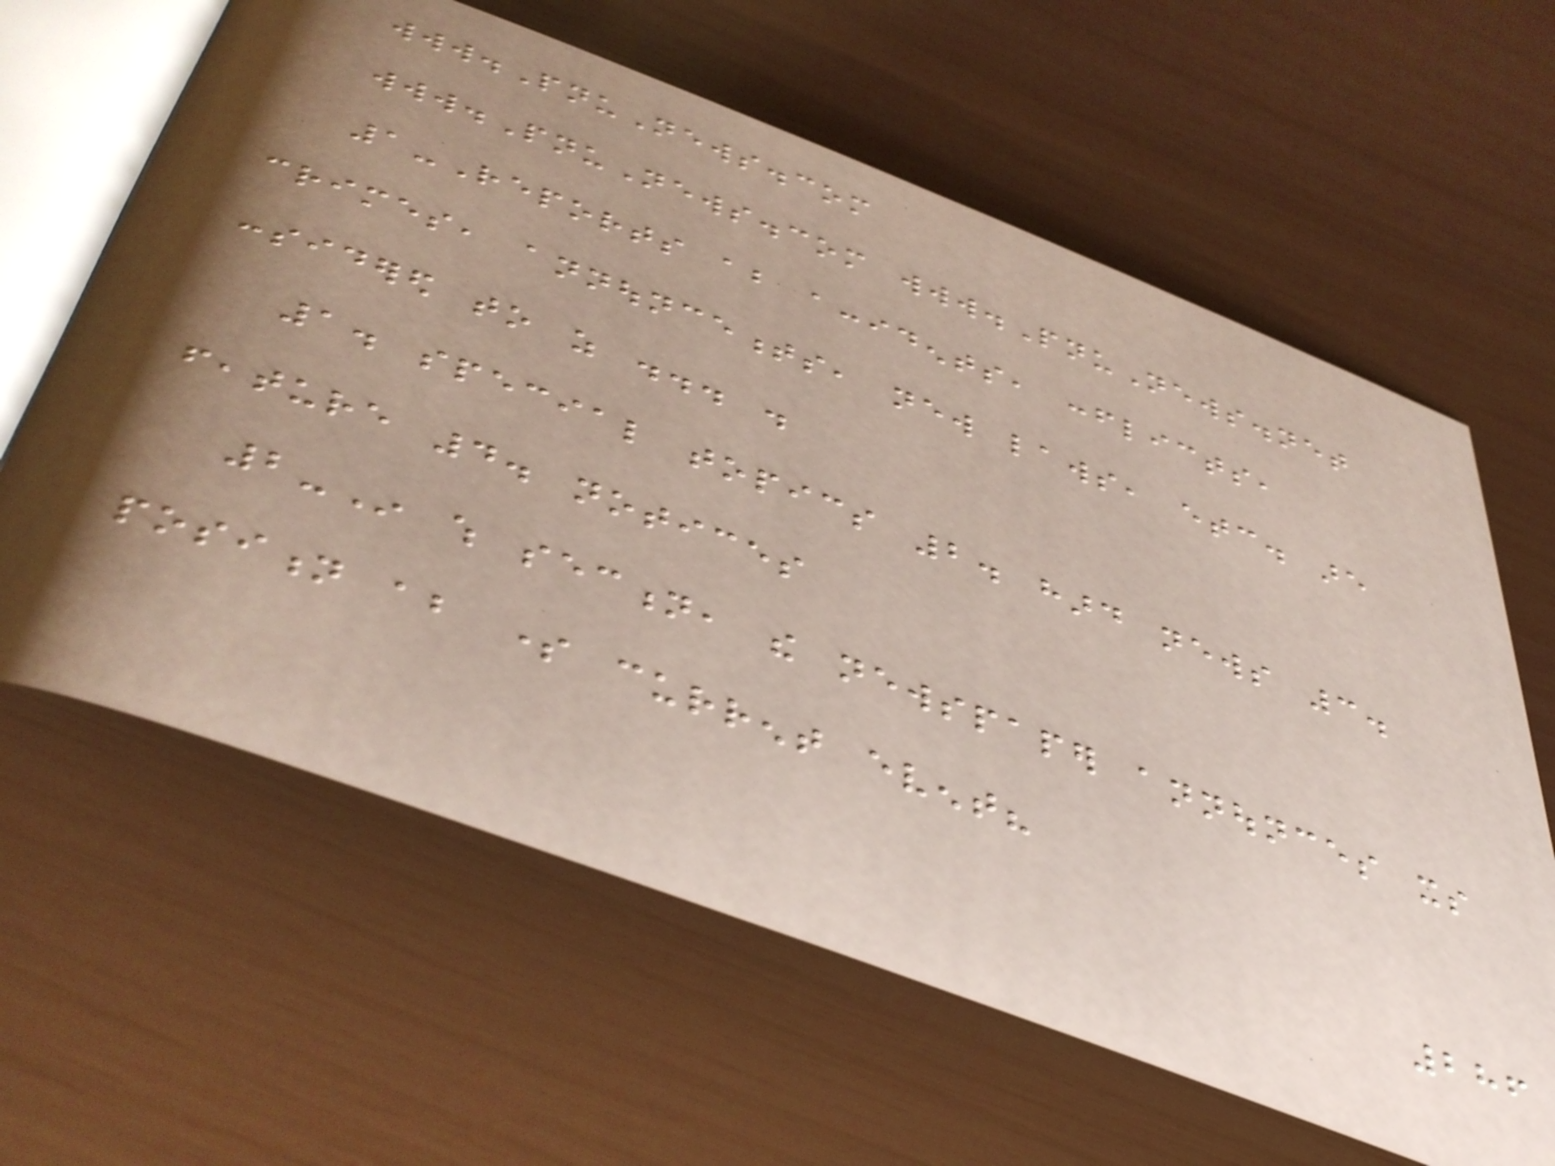www.PnuNews.com
www.PnuNews.com www.PnuNews.net
1-Reports about accidents, conflicts,
crimes, announcements, new laws, etc. are
considered to as ... .
1. special topics 2. hard news 3.
feature 4. notices
2-In which section, the newspaper announces its
position about some current event?
286
